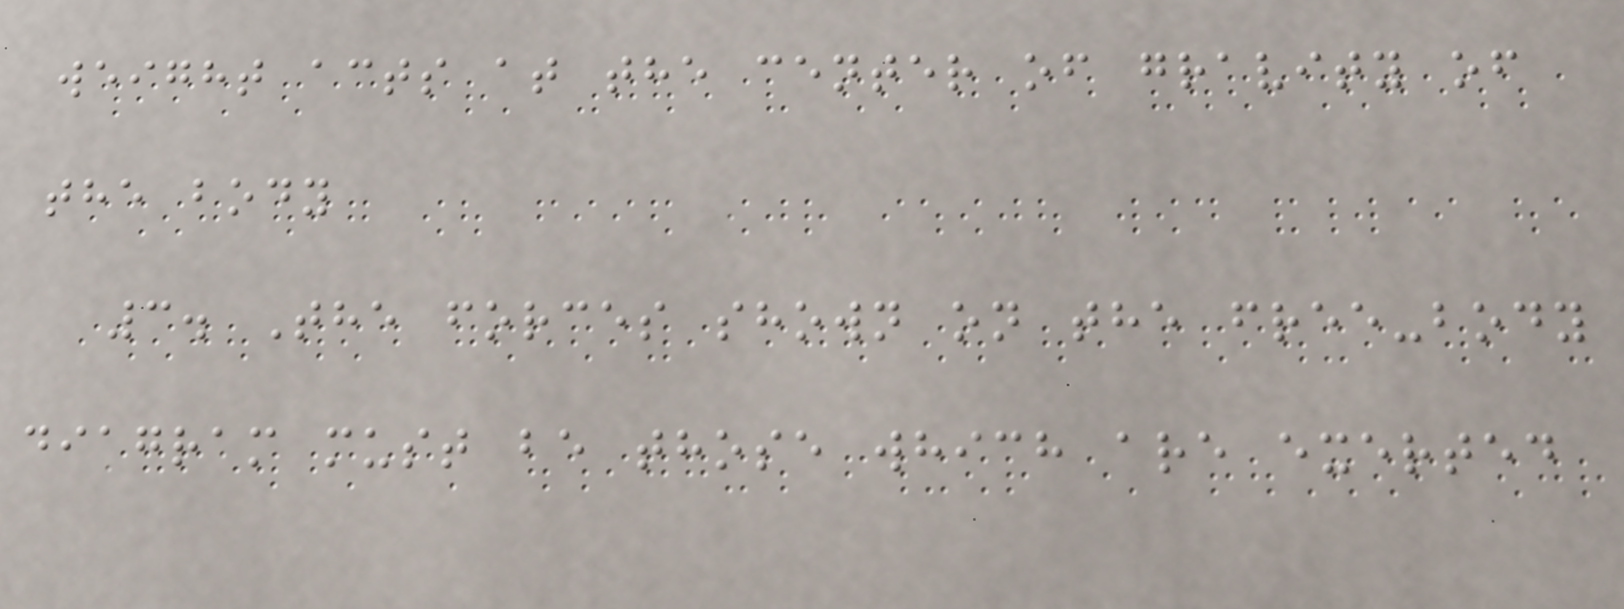weight acts at the center of gravity of
the body
3. The forces shown on the free-body
diagram must be those which are exerted
